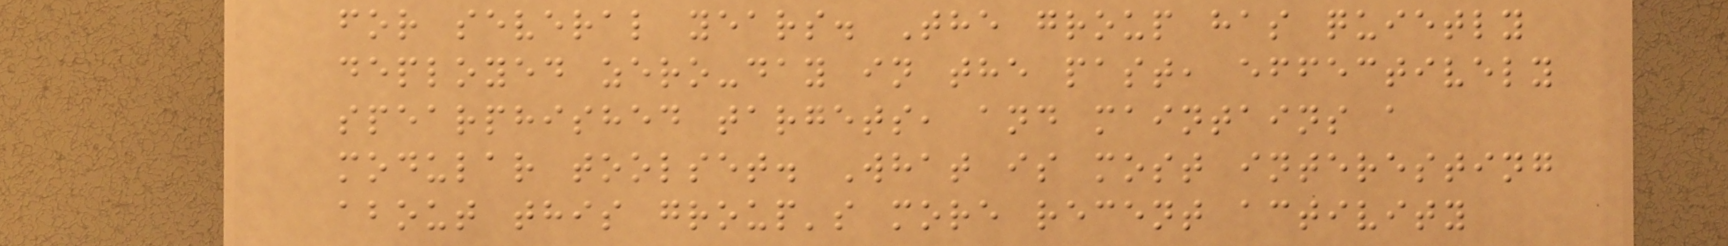for several years. The group has quietly
deployed zero-day in the past, effectively
spearphished targets, and maintains a
modular toolset. What is most interesting
about this group's more recent activity
